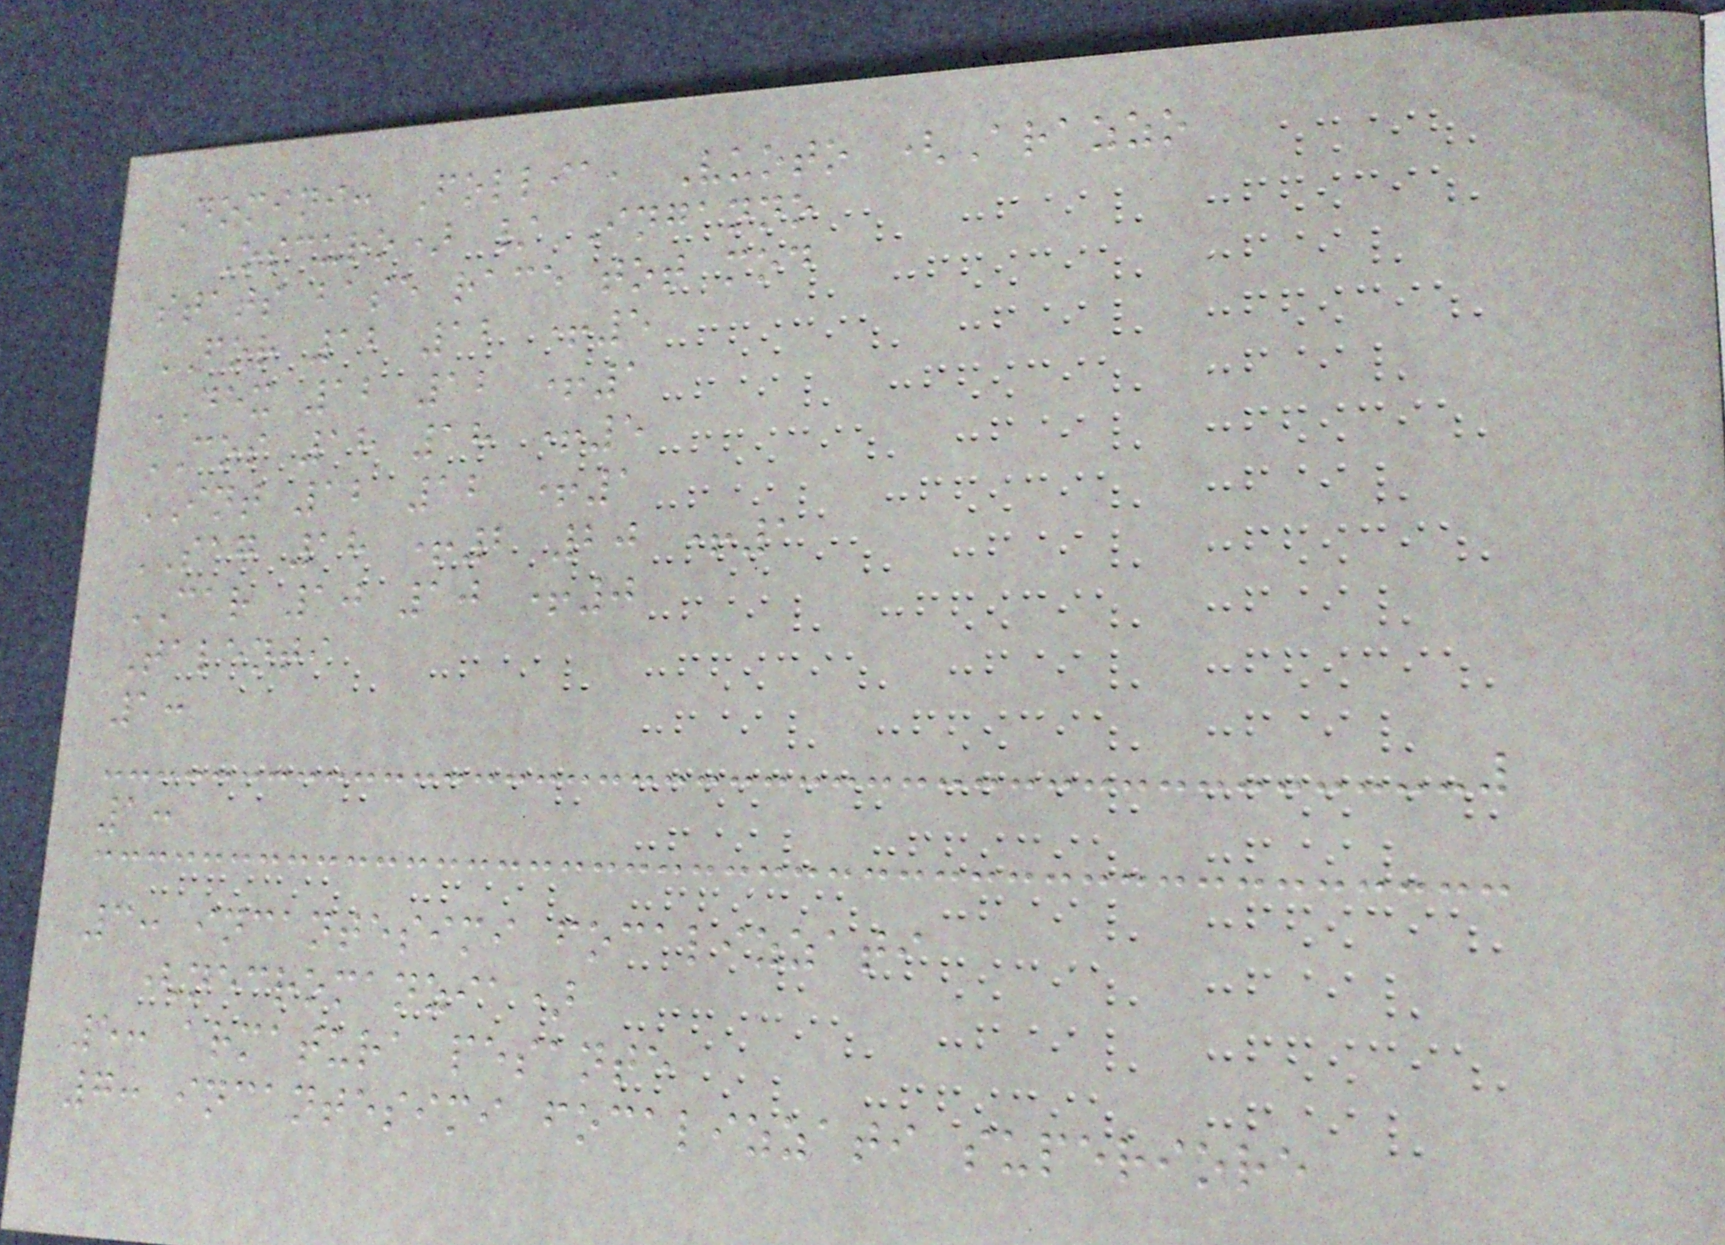Domini: Follia, Vuoto (Arazzo
Oscuro) / Inganno
stats base race tot mod
FOR 12 12 +5
DEX 12 12 +1
COS 18 18 +5
INT 12 12 +1
SAG 18 +2 20 +1
CAR 10 10 +0
Talenti
1:
1:
3: incantesimi focalizzati
(necromanzia)
5: armatura pesante
7: incantesimi focalizzati superiore
